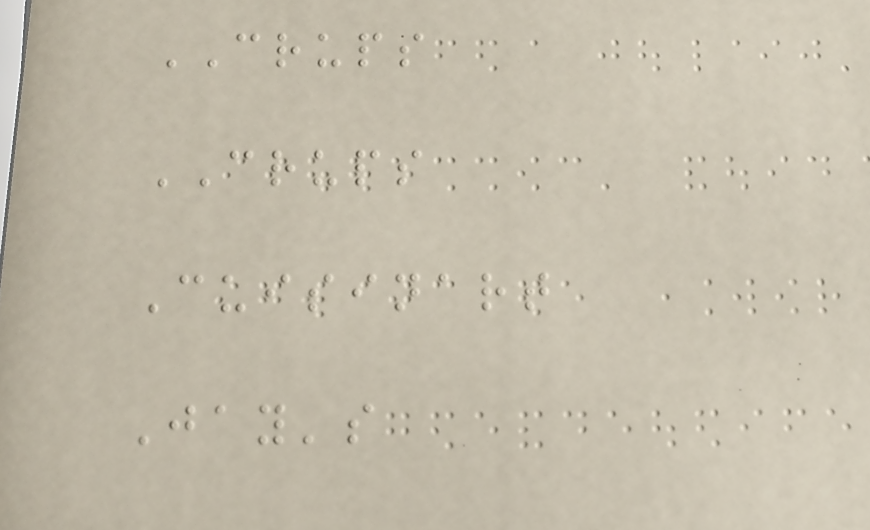CRUPS
CRUPS
Cuisinart
Jay's
